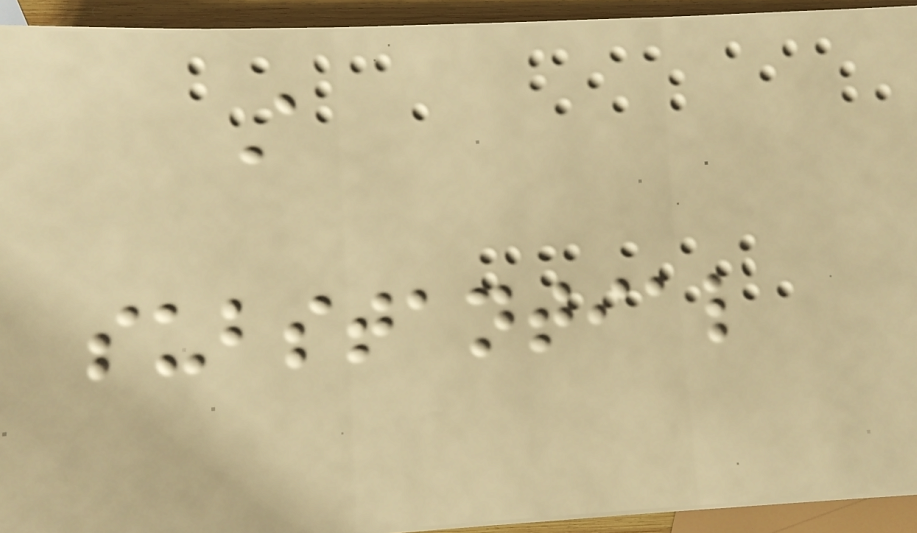A
substantial
